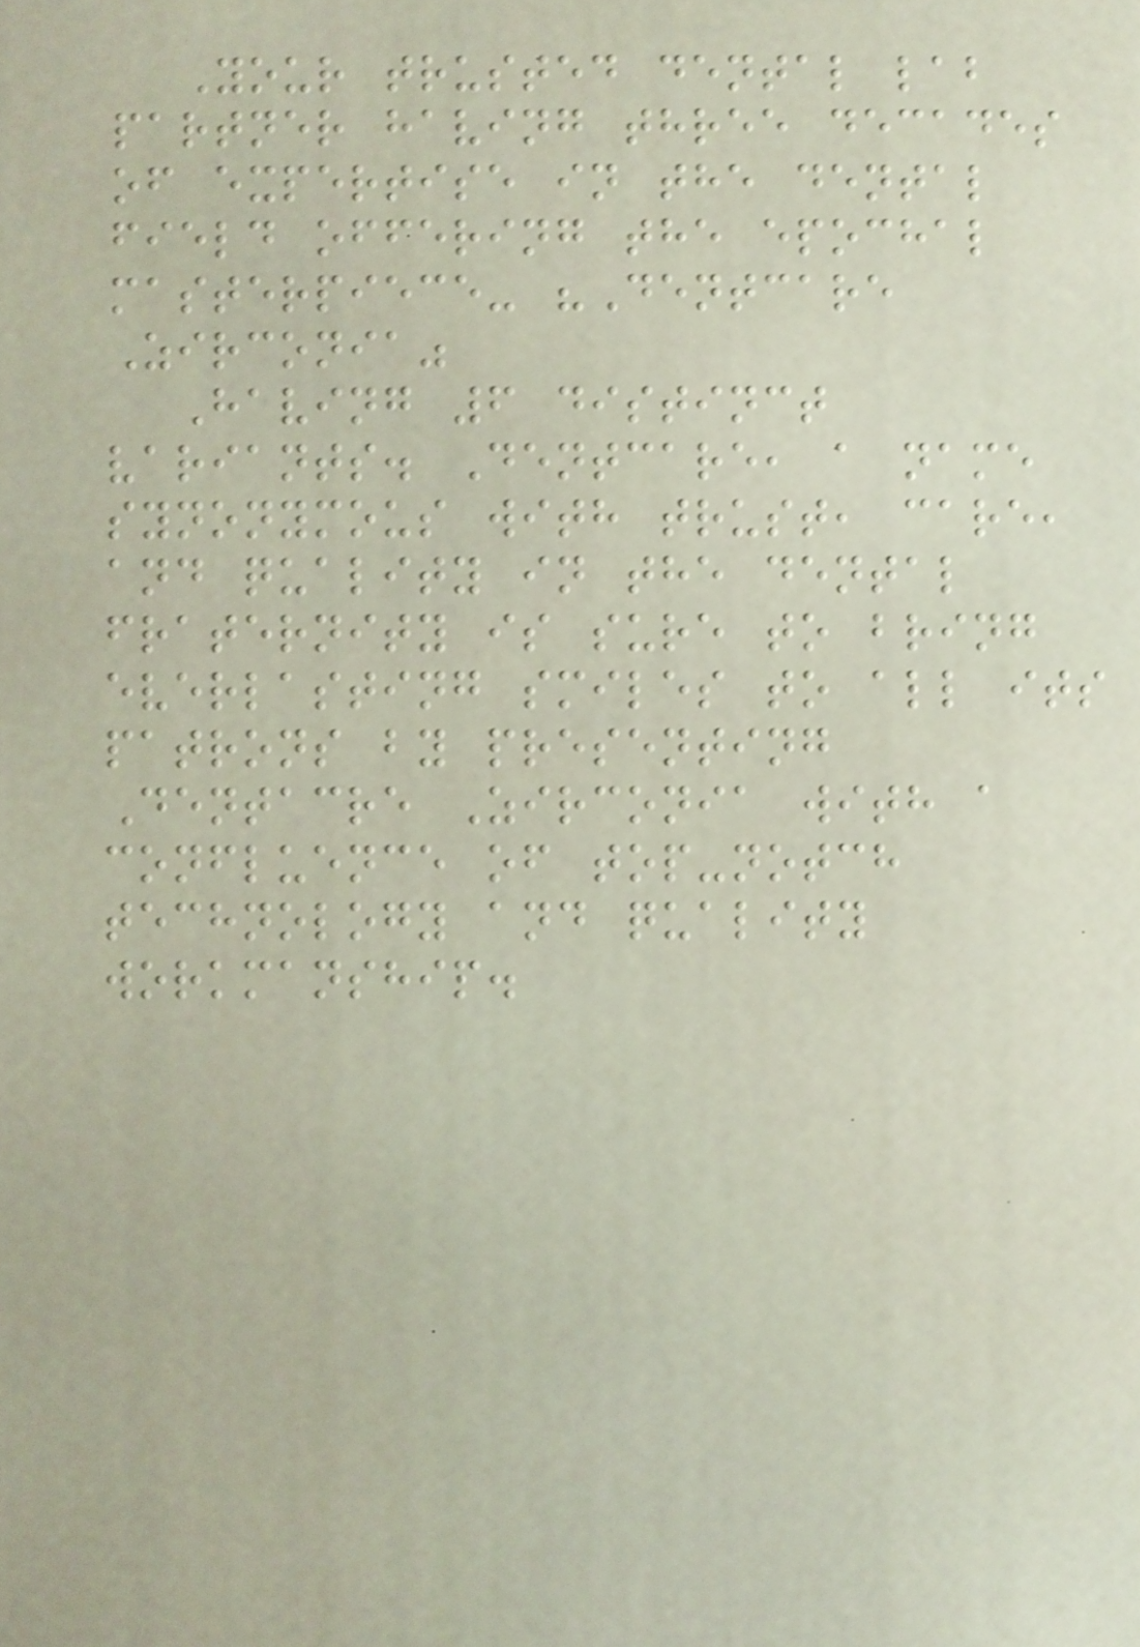Your trusted dental lab
partner having three decades
of expertise in the dental
field offering the epochal
masterpiece- "Dentcare
Zirconia"
Having 6 distinct
variants. Dentcare, a name
synonymous with trust, care,
and quality in the dental
fraternity is sure to bring
everlasting smiles to all its
patrons by presenting
Dentacre Zirconia with a
confluence of top-notch
technology and quality
workmanship.
